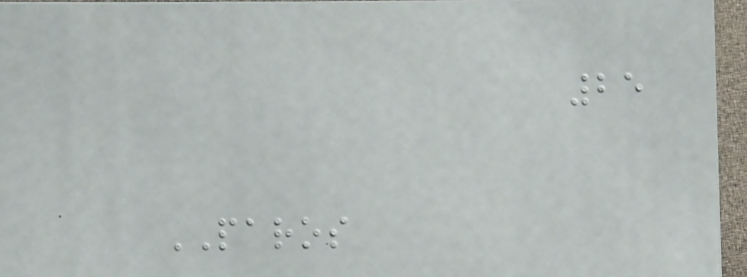25
PAROS
